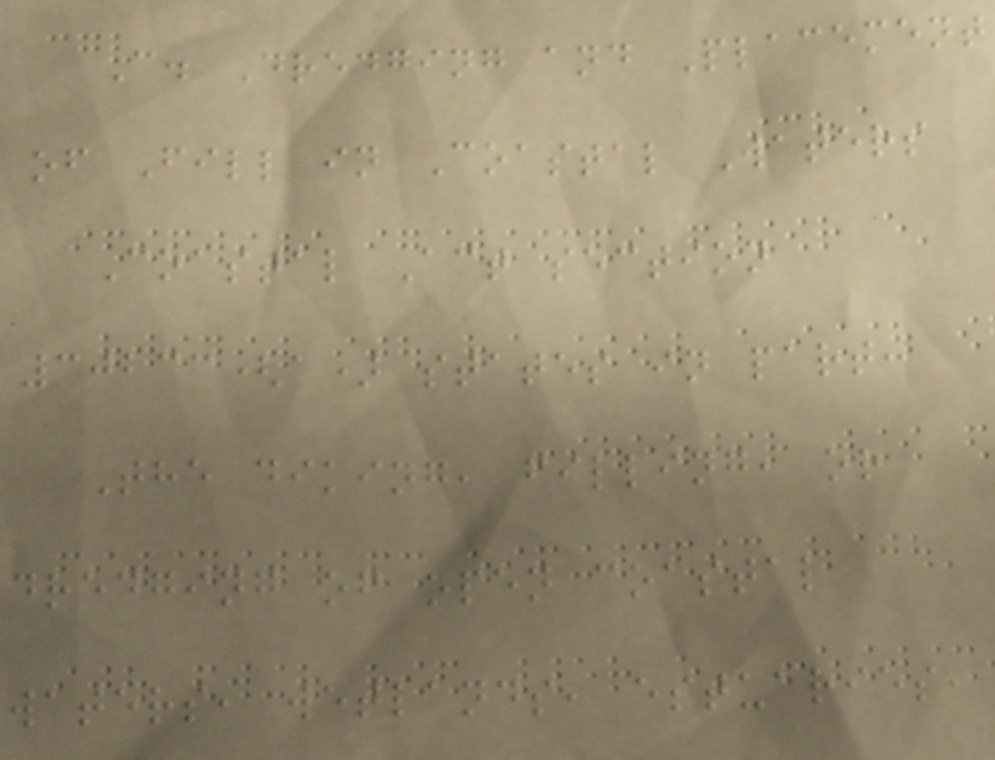C. Dredging and Placement
of Fill in Coastal Waters
Coastal Act section
30233(a) states in part:
The diking, filling, or
dredging of open coastal
waters, wetlands, estuaries,
